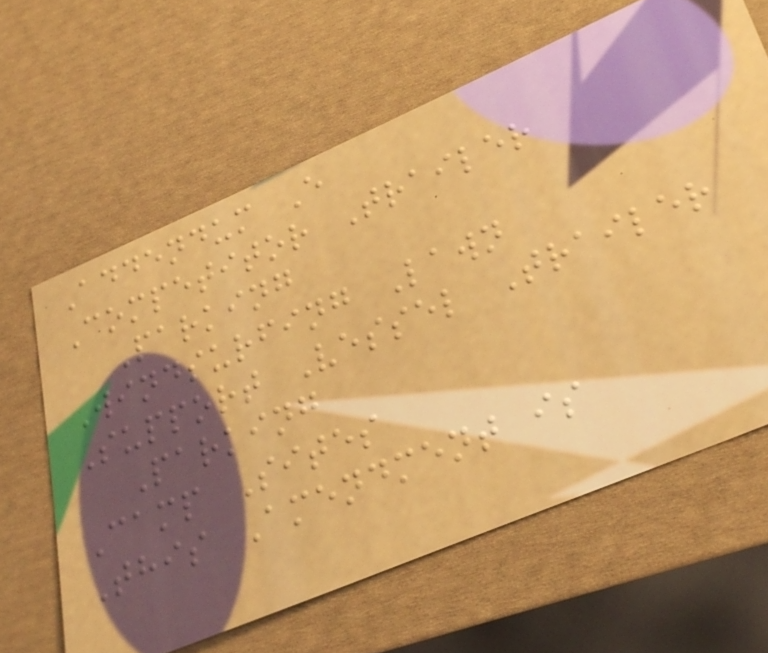Addendum E
Competitor Trailer
Parking
Windsurfing Lawn
Support Vessel Trailer
Parking
Camp Sites
This Amendment is
